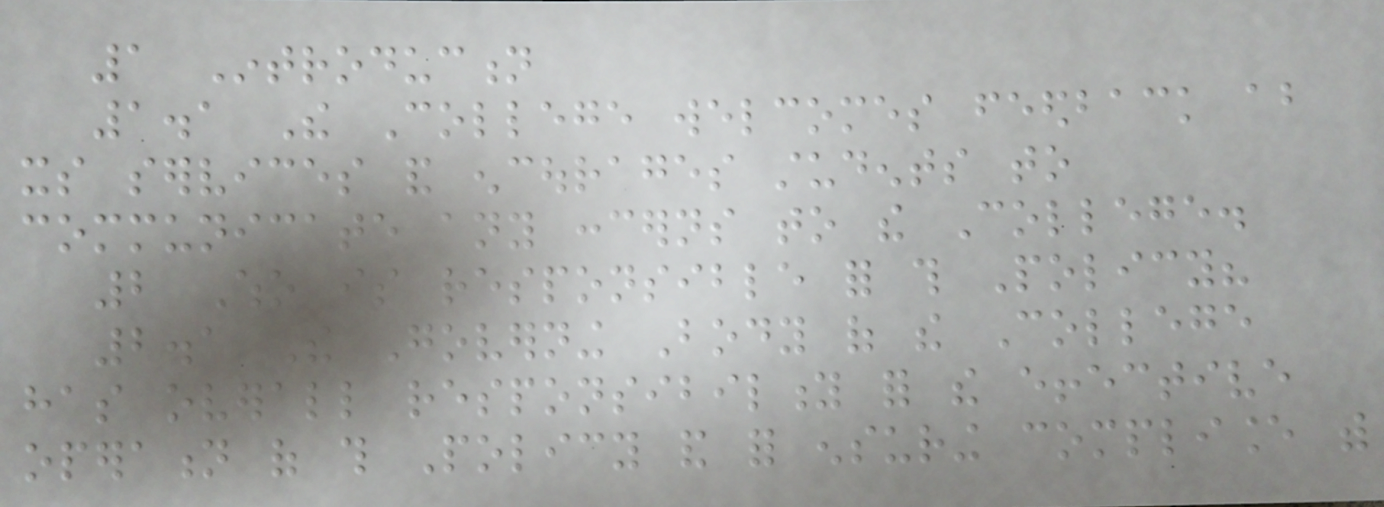1 Introduction
1.1 The College welcomes feedback about
its services and encourages students to
communicate any concerns to the College.
2 Who is responsible for this Policy?
2.1 The Governing Body of the College
has overall responsibility for the effective
operation of this Policy and for ensuring compliance with
